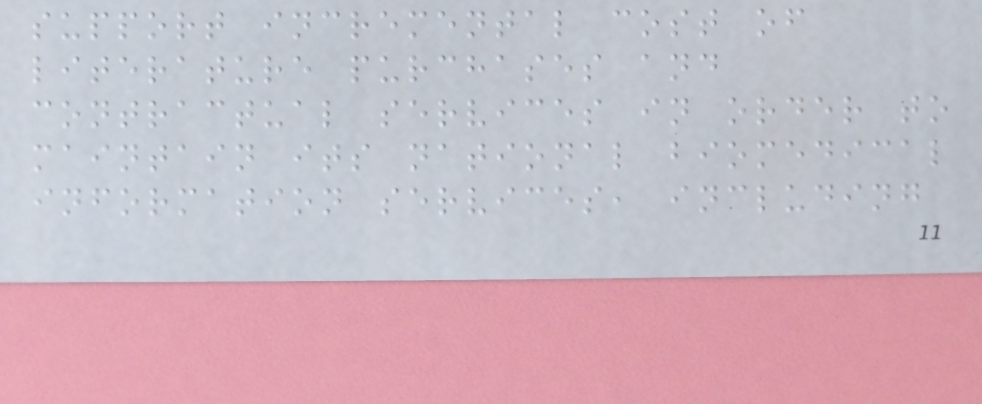support incremental cost of
literature purchases and
contractual services in order to
maintain its national biomedical
information services, including
